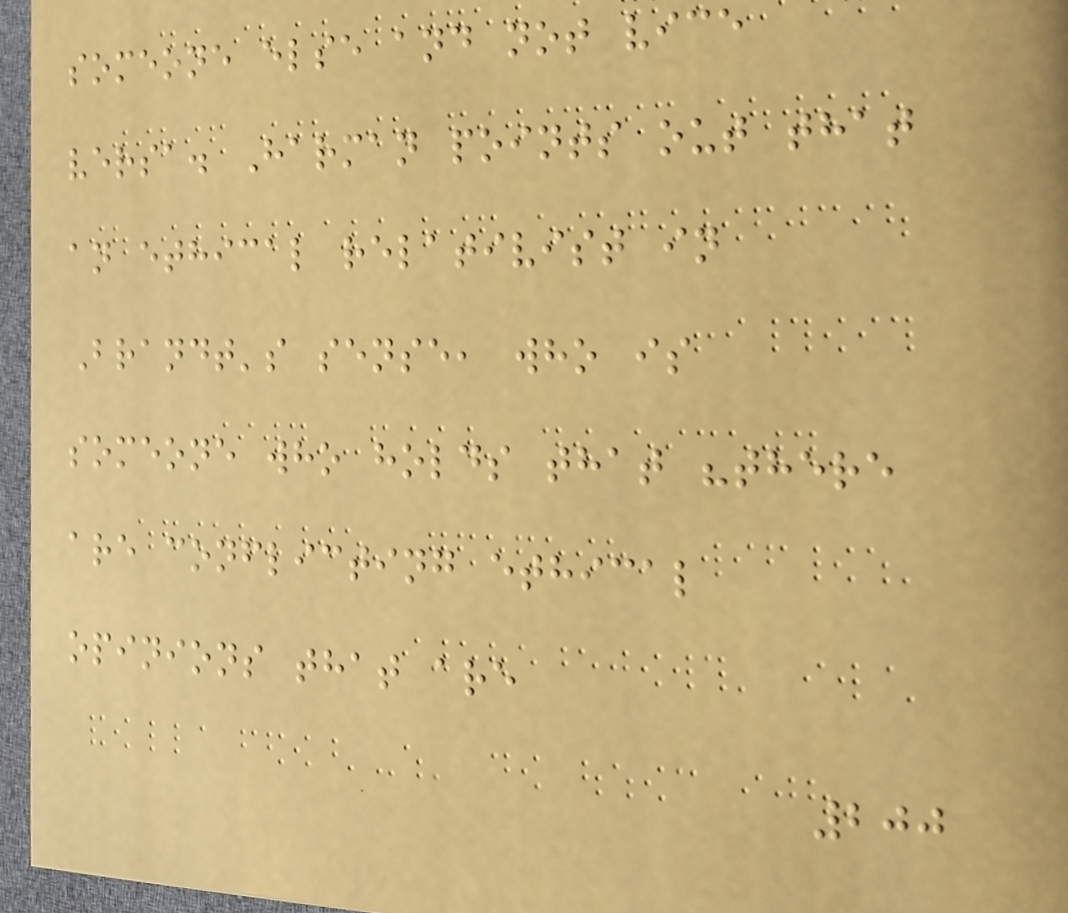someone else and not vice
versa. Harman points out that
an ethical relativist in
Brandt's sense, who is
someone who holds that "there
are conflicting ethical
opinions that are
200
